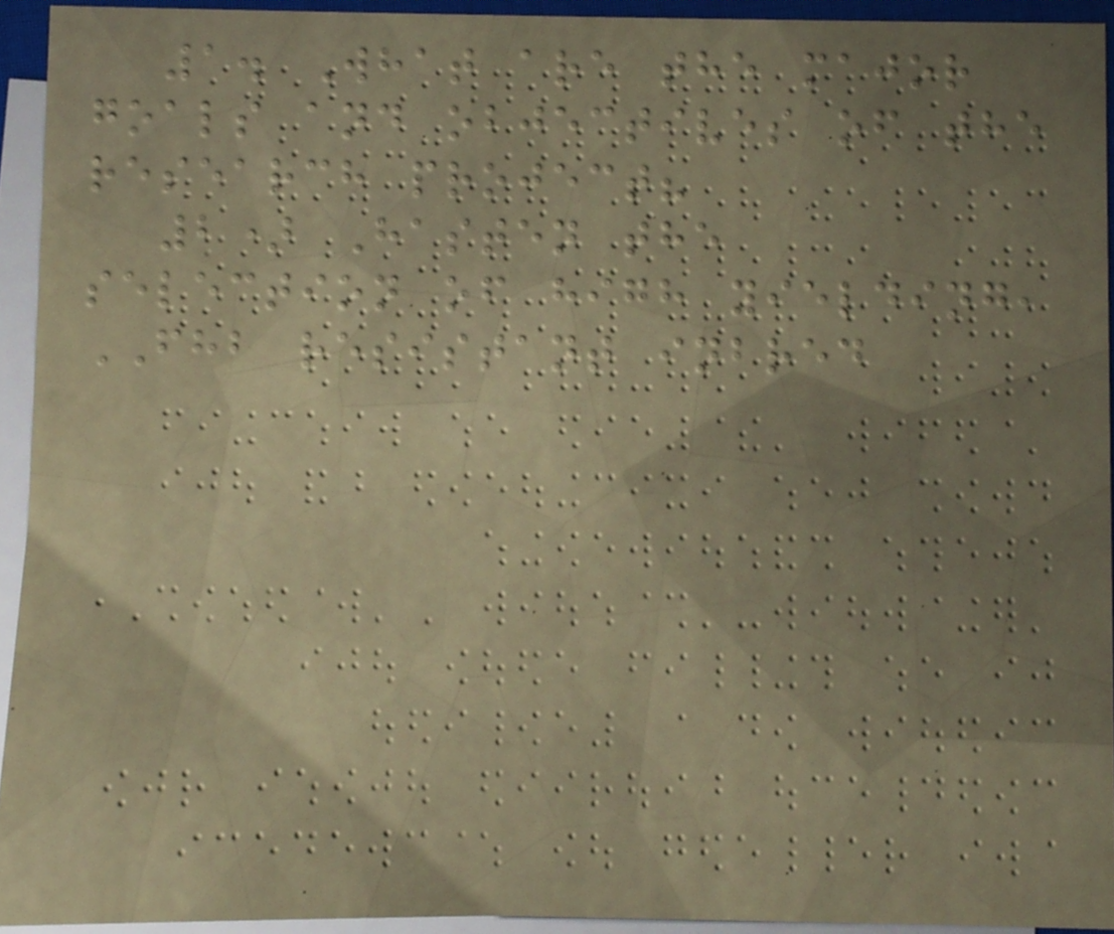1. What are the major
goals and objectives of the
research project?
2) Hasten the
selection of high yielding,
FHB resistant inbred
